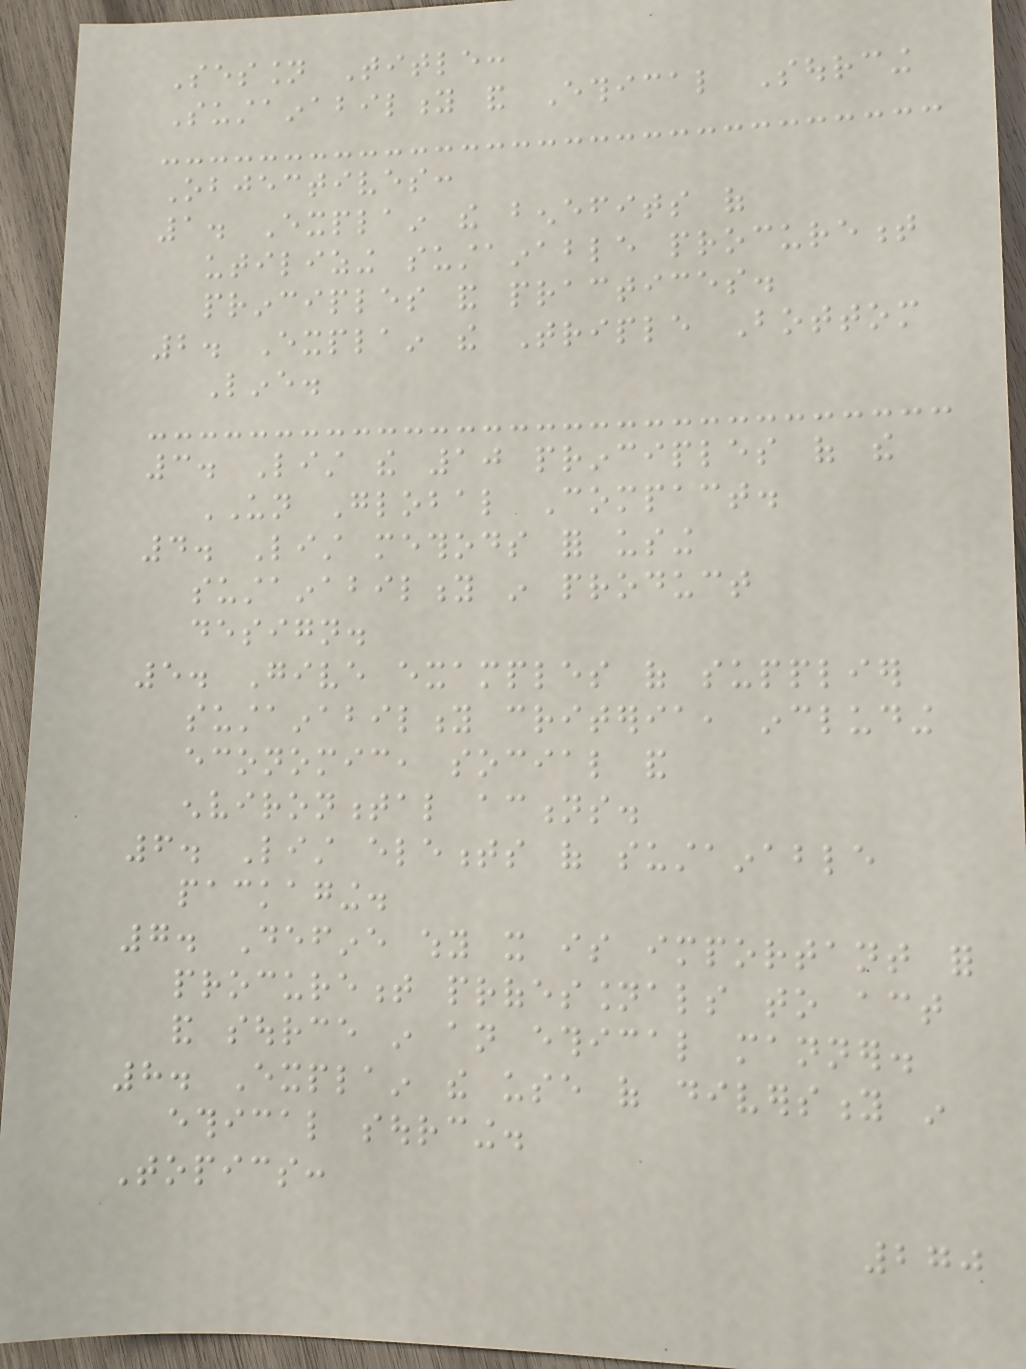Session Title:
Sustainability and Ethical Sourcing
Objectives:
1. Explain the benefits of
utilizing sustainable procurement
principles and practices.
2. Explain the Triple Bottom
Line.
3. List the 10 principles of the
UN Global Compact.
4. List methods for using
sustainability in product
design.
5. Give examples of supplier
sustainability criteria, including
economic, social and
environmental actions.
6. List elements of sustainable
packaging.
7. Define why it is important for
procurement professionals to act
and source in an ethical manner.
8. Explain the use of diversity in
ethical sourcing.
Topics:
270
